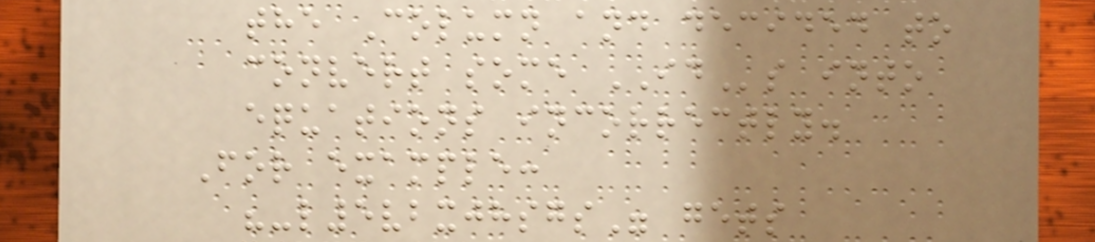the Column and decided to
convert some IDs into
equations incorrectly.
For example:
"-l5vbxjhsgs" gets
